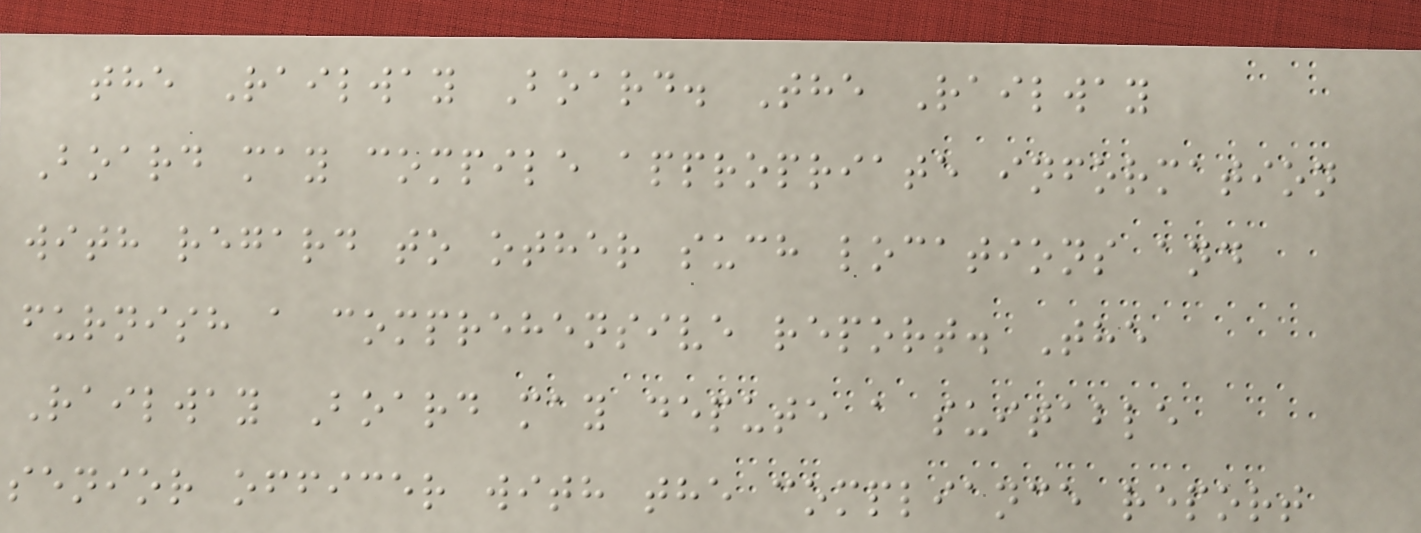the Railway Board. The Railway
Board may compile appropriate information
with regard to other such locations and
furnish a comprehensive report. The
Railway Board may depute a suitable
senior officer with the compliance report
